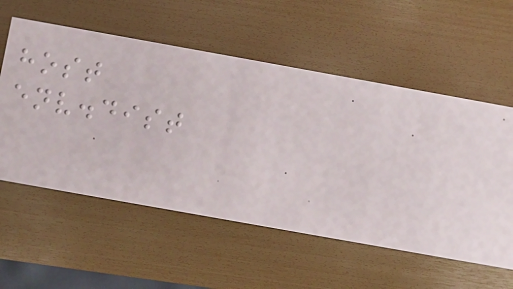host
env.dist
